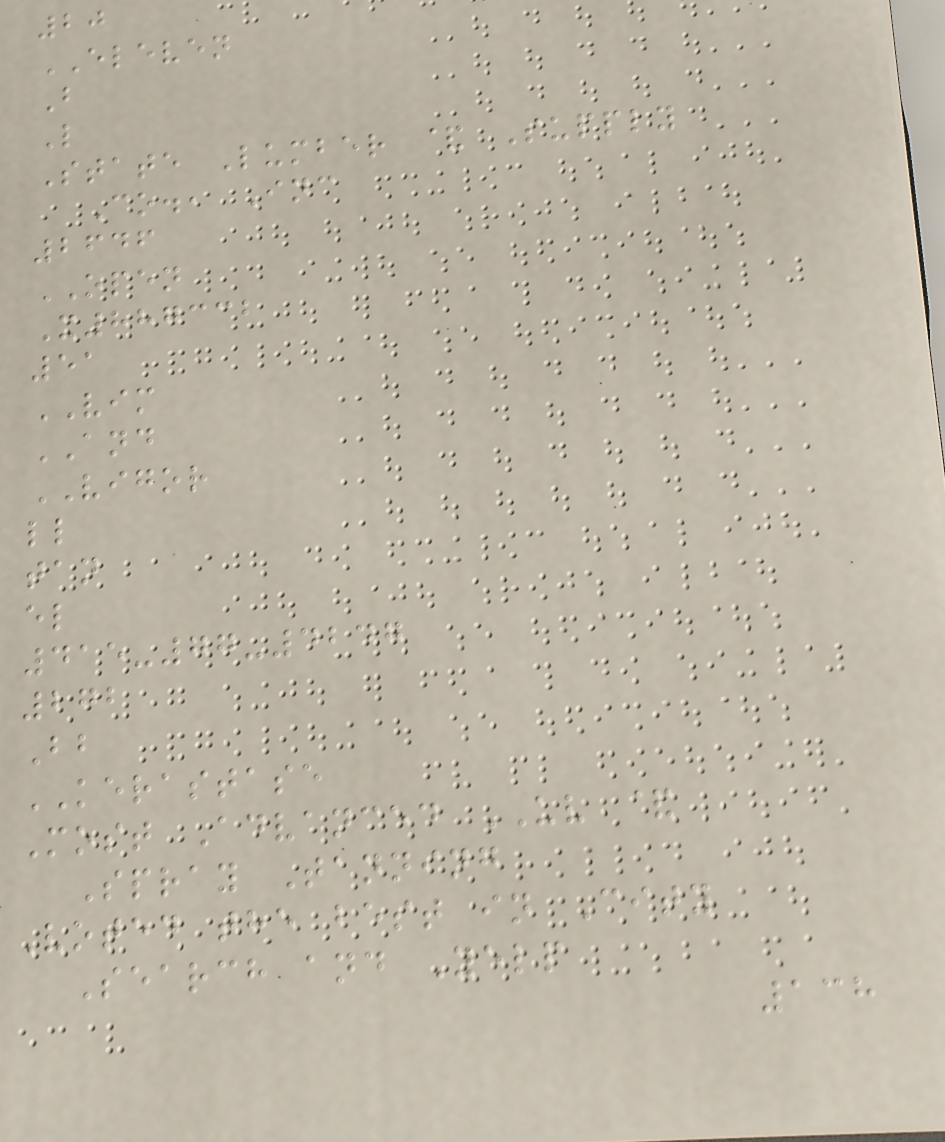20
ELEVEN
B
L
State Lumber & Supply
Co., Inc
2646
OPEN
X887332
51
VIM
AND
VIGOR
ll
tan
el
415-77-4247
272
Bb
KERASTASE
Most Advanced UV &
Spray Tanning
Voted the best in City
Search and Yelp
138
